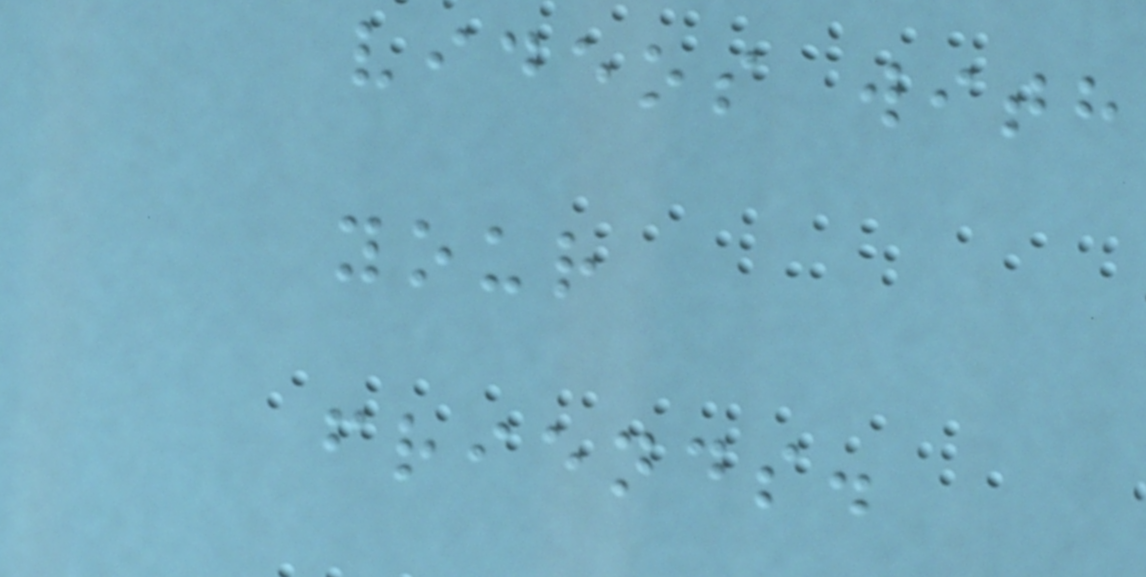videos with
your
friends.
